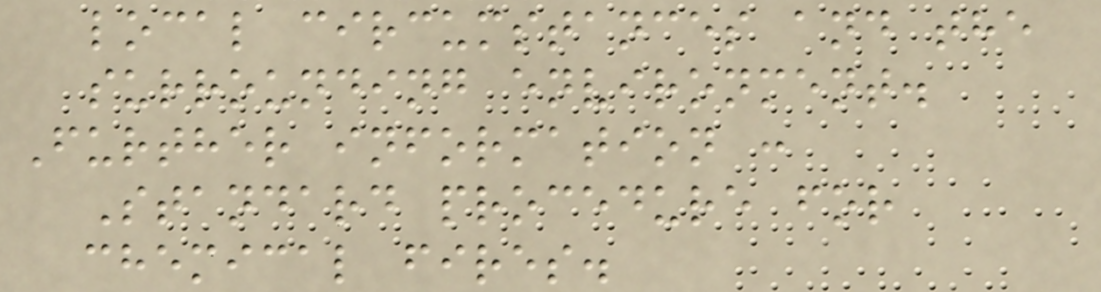local circumstances and the
surrounding environment.
Further information :
Standard procedure for
chemical fires.
